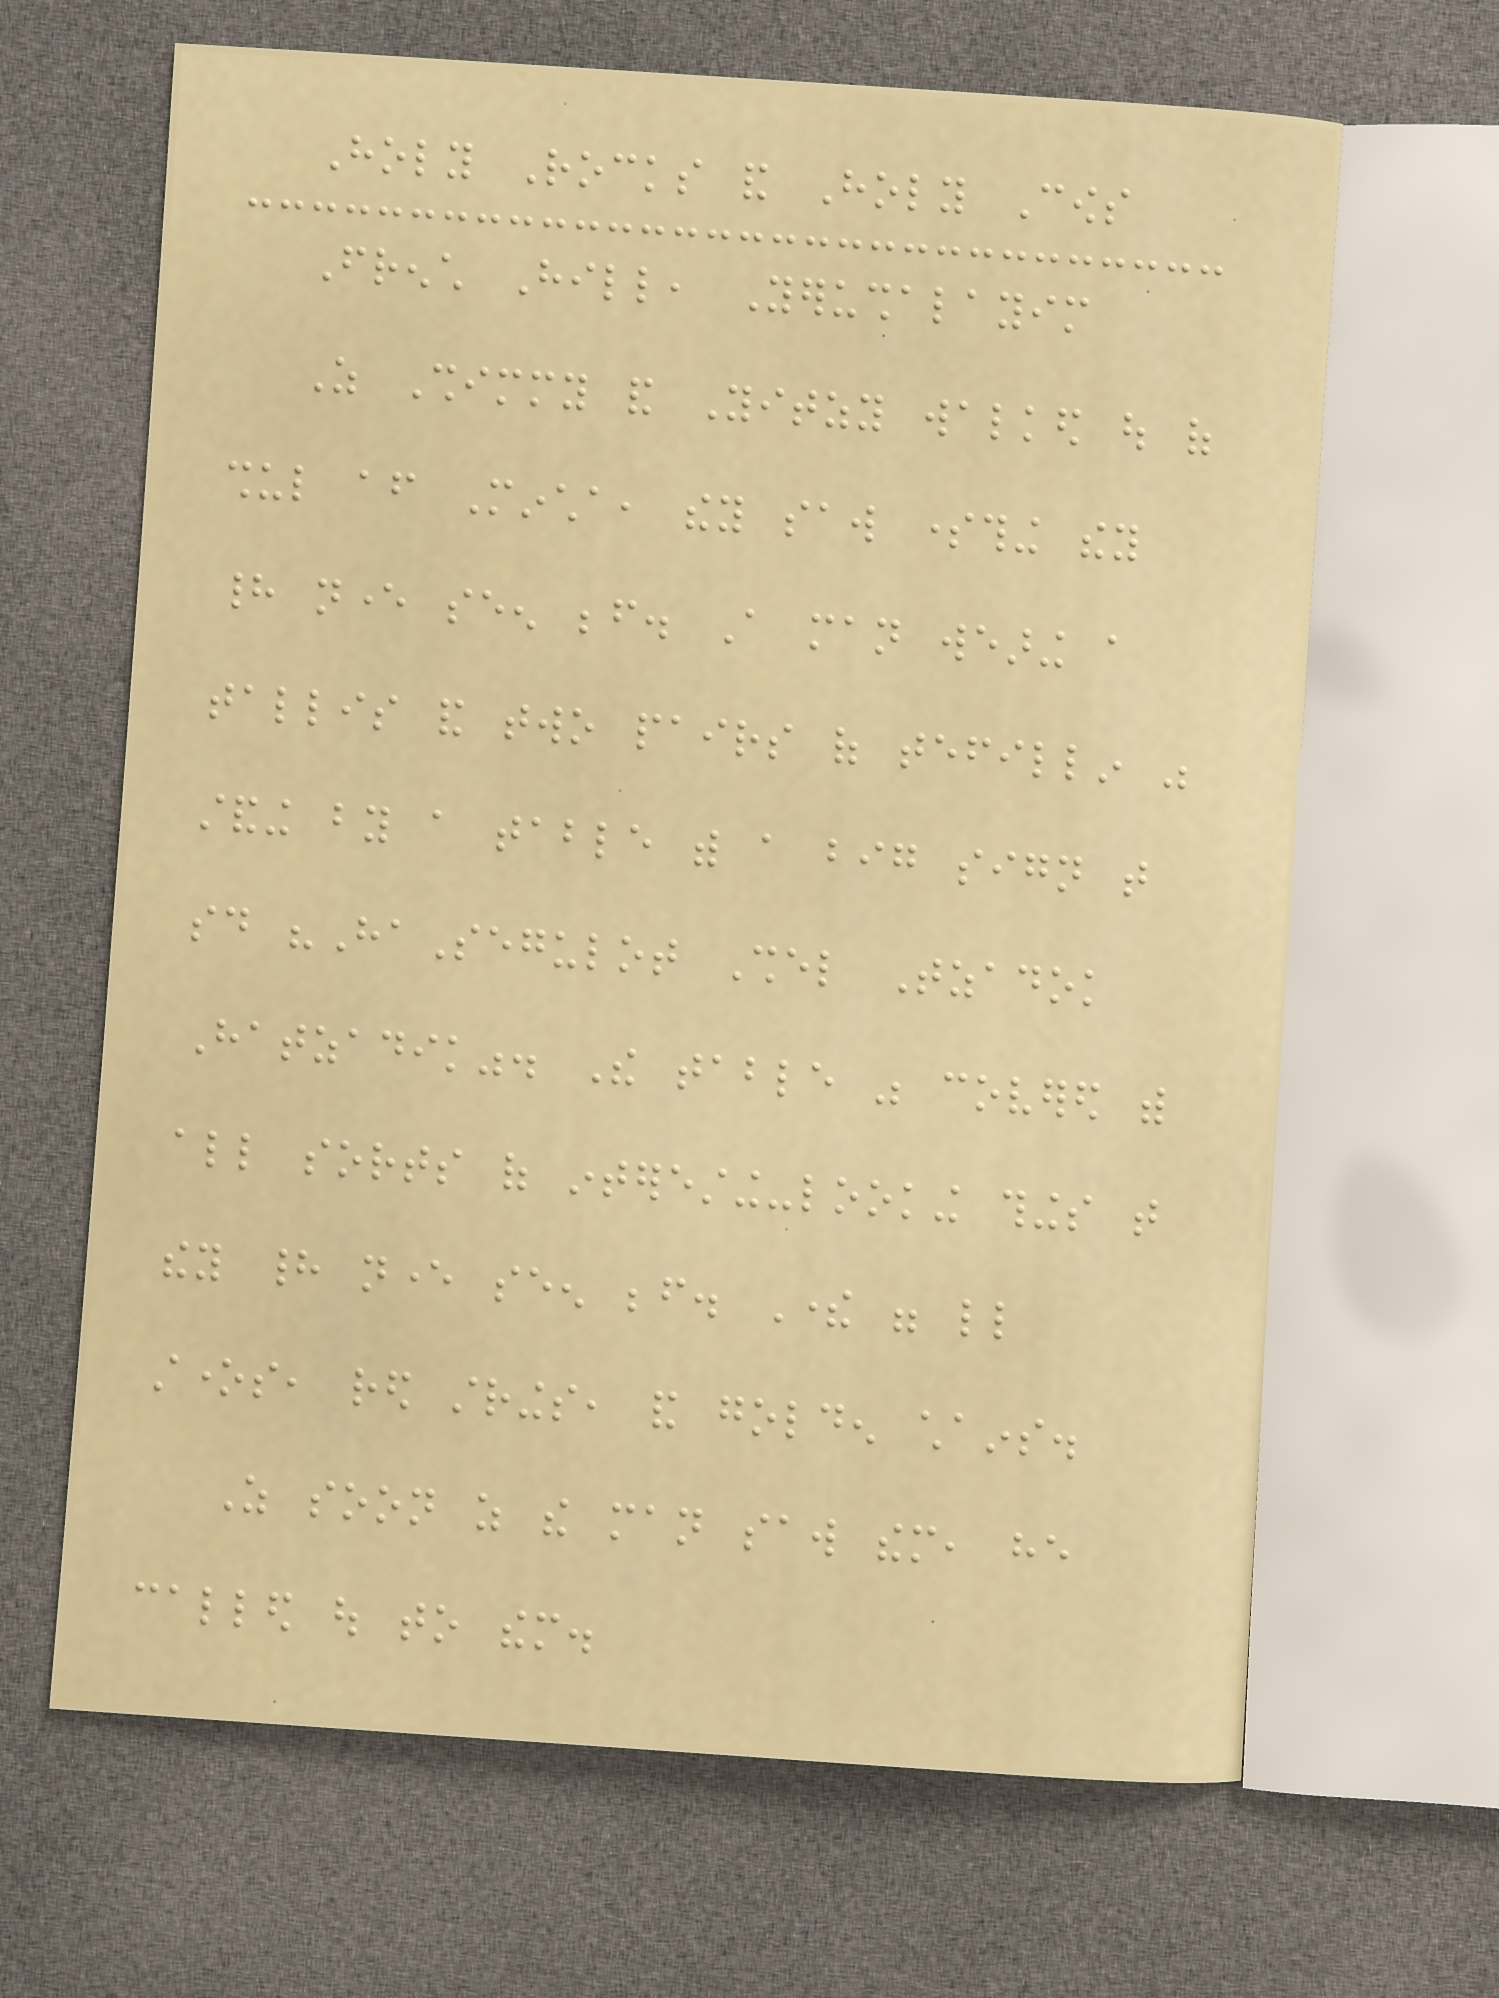Holy Rocks and Holy Cows
French Hill, Yerushalayim
As Shimmy and Yitzy walked out of
shul after Mincha, they saw something they
had never seen before. A man wearing a
tallis and two pairs of tefillin was
standing by a table with a big sign that
said "HaSegulot Shel Tzadok
Hatzadik". The table was covered with
all sorts of interesting-looking things that
they had never seen before. There were little
stones, red strings, and golden chains.
As soon as the man saw them, he
called out to them.
